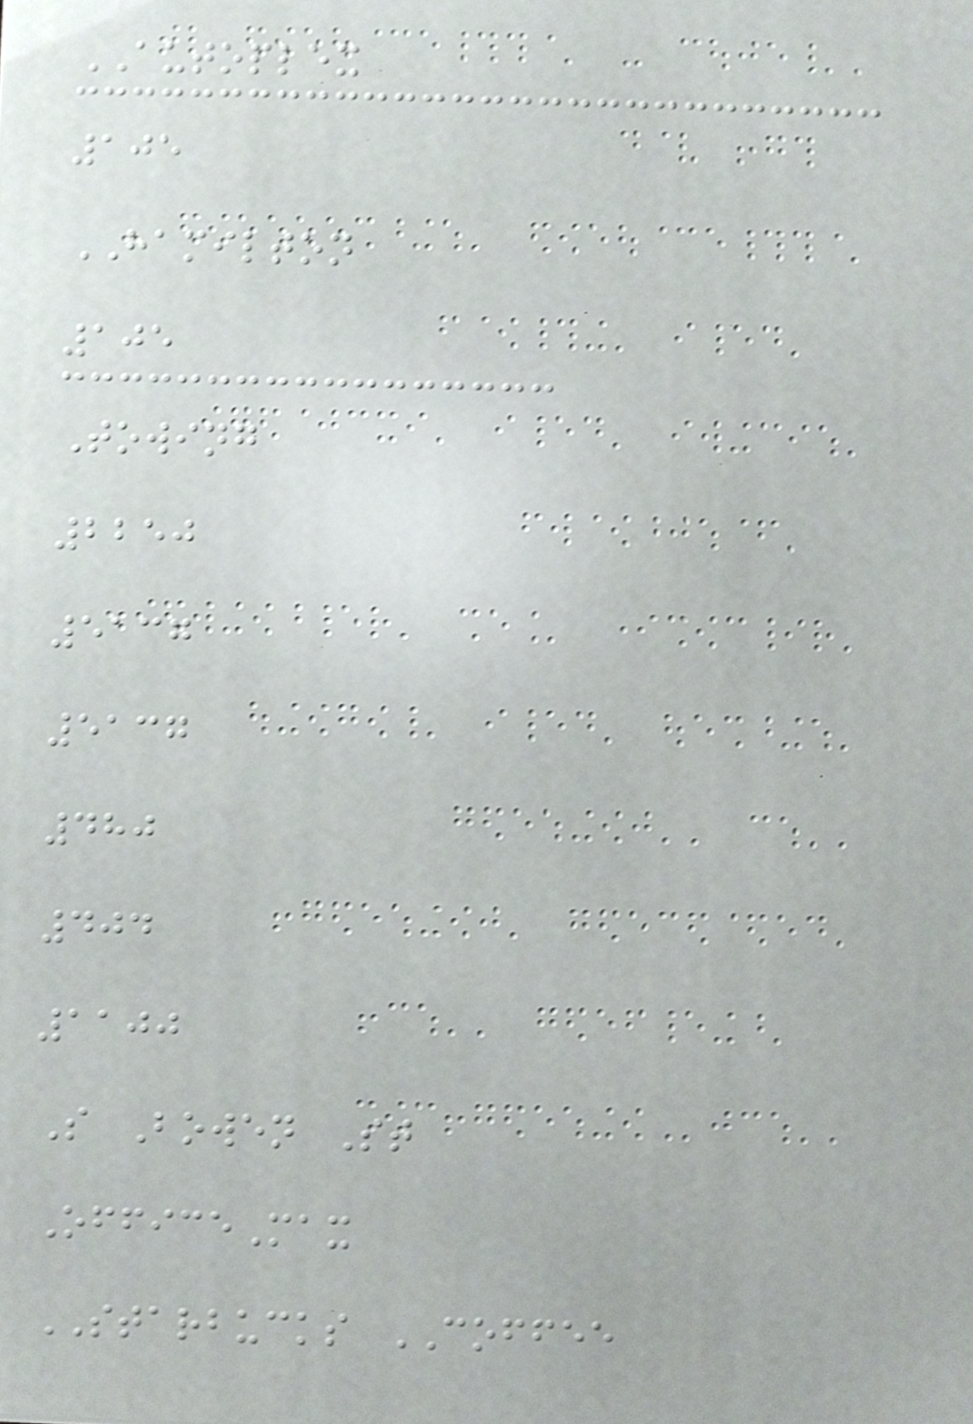AUTOPLEX
105
HAMILTON
105
Towing
2250
5137
5137
480
404
1100
S Bowen St
OfficeMax
STARBUCKS COFFEE
